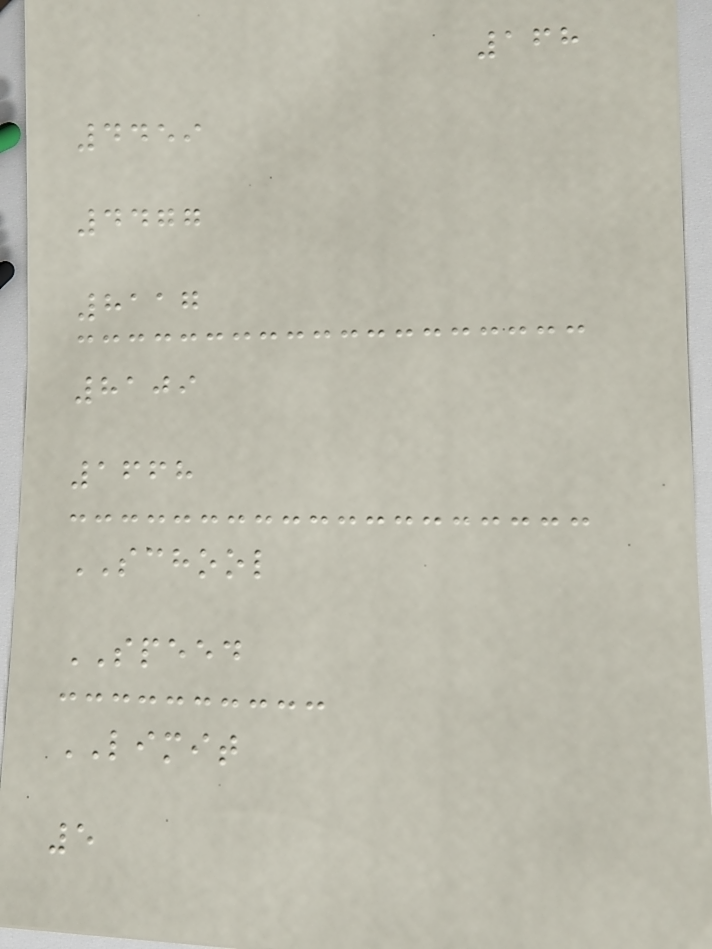168
4459
4477
8117
8109
1668
SCHOOL
SPEED
LIMIT
5
